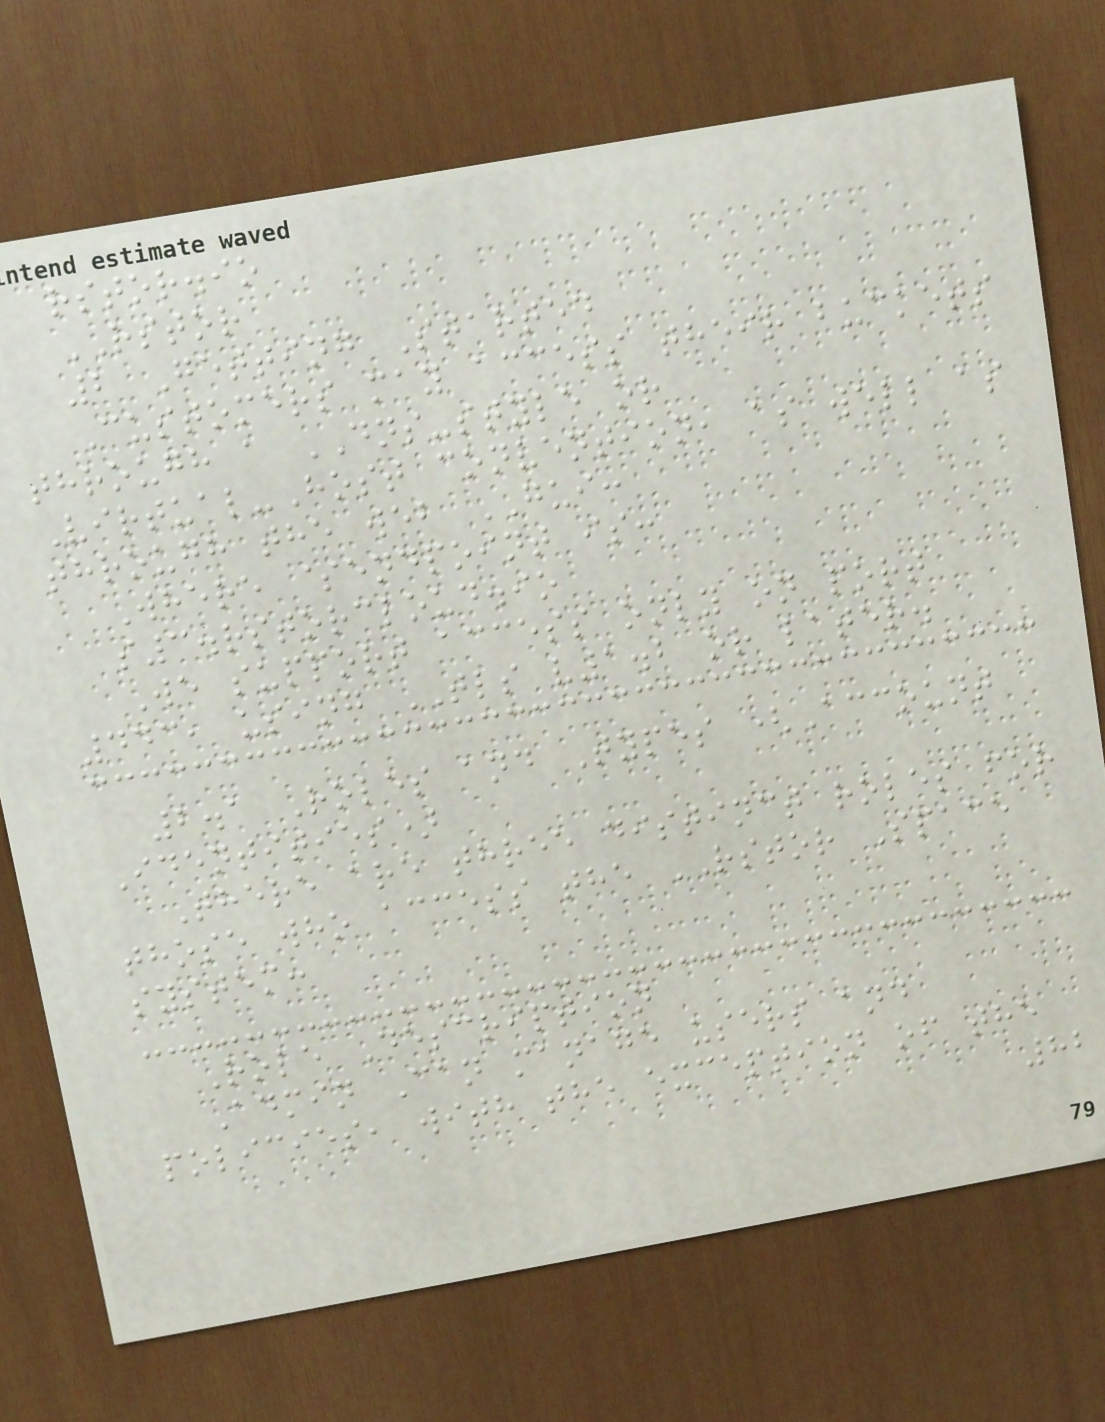rstor.io
RSTOR
2 Getting Started
Customers may access their buckets
through a DNS-style or
Virtual-Host convention, as well as
through the web GUI:
Where $endpoint is:
s3.rstorcloud.io
We support access only on port
443, using TLS v1.2 or later.
2.1 Roles and Types (Account
Identities)
There are three distinct roles for
those who access the RSTOR Space
system:
Role Description
Admin Can manage users and
policies, with the exception of the
82
